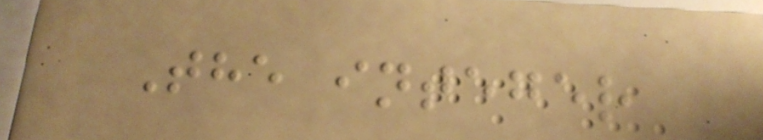The integer
